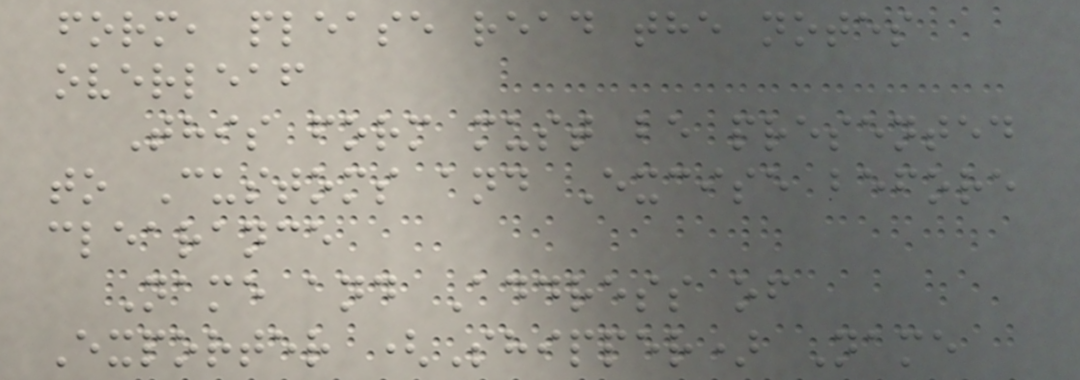form, please read the notes
overleaf
This form must be presented
to Customs and Excise before
clearance
Name and Address of
Exporter (Shipper) Name
